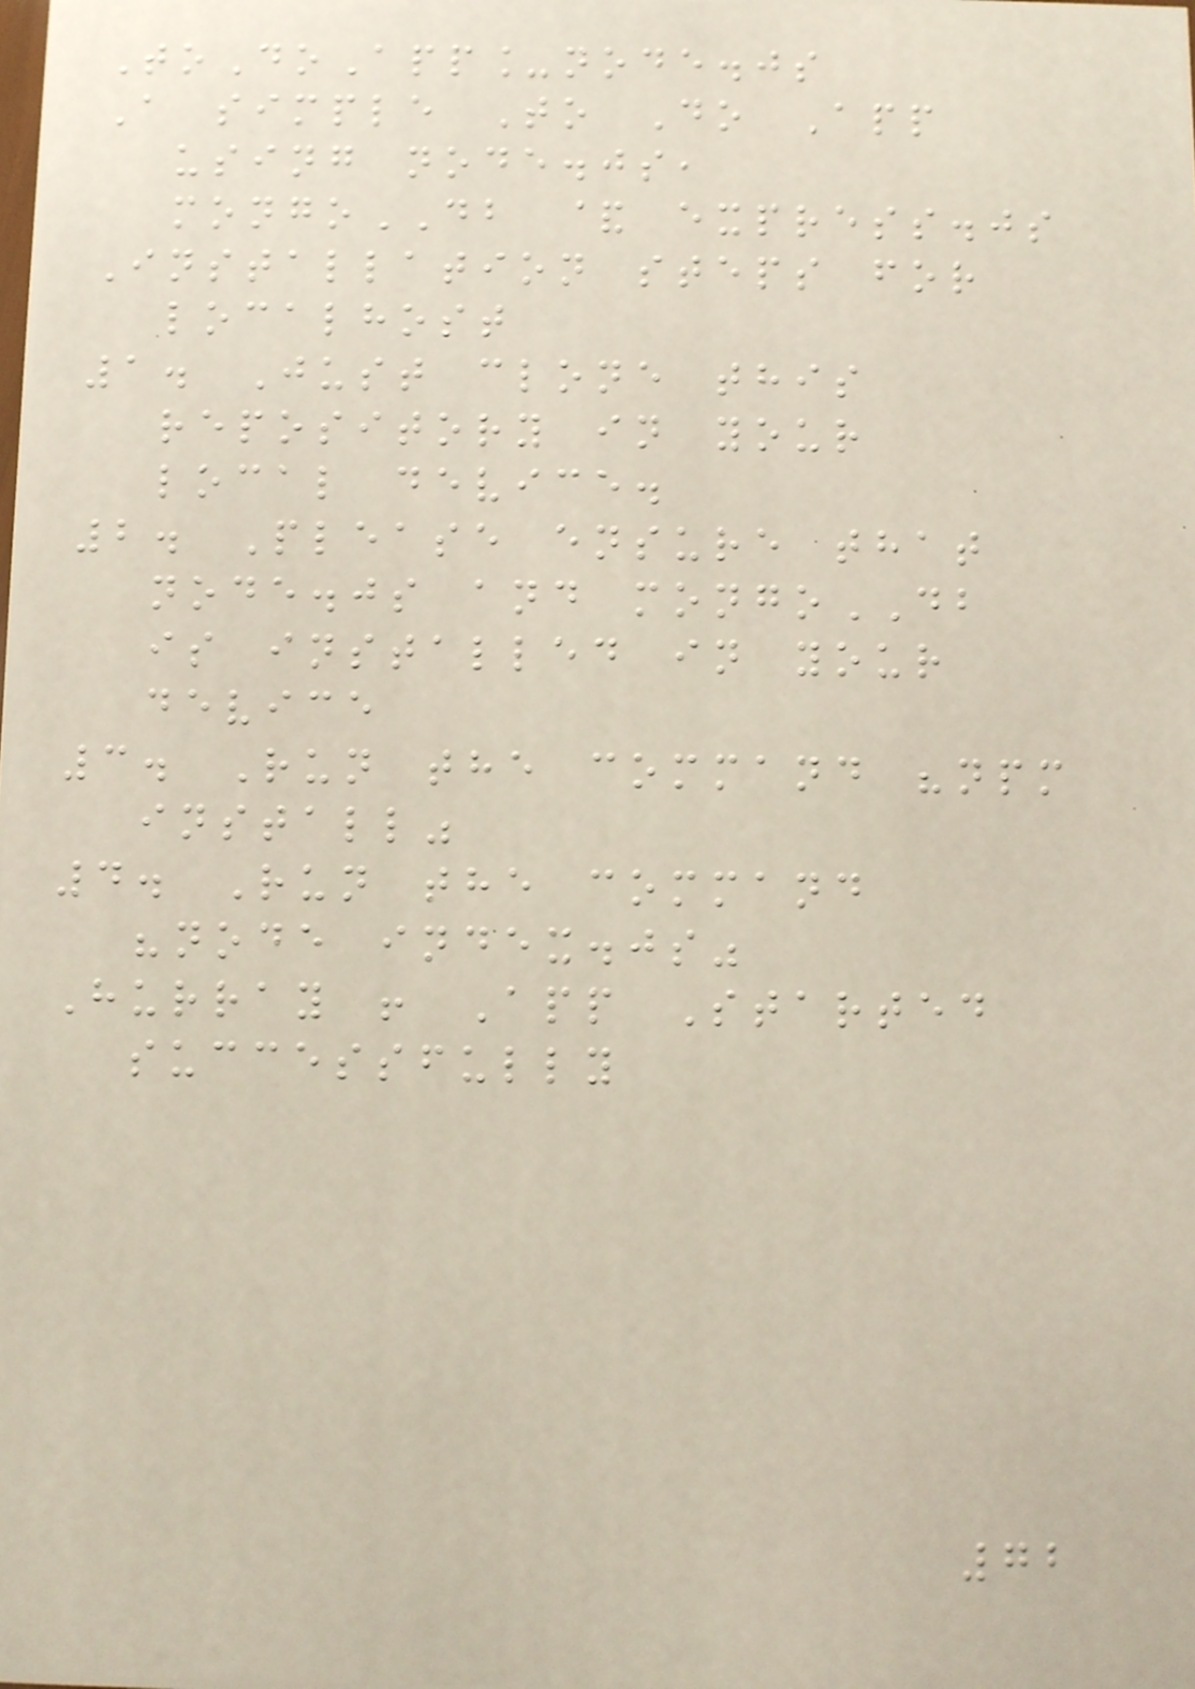ToDoApp_node.js
A simple To Do App
using node.js,
mongoDB & express.js
Installation steps for
localhost
1. Just clone this
repository in your
local device.
2. Please ensure that
node.js and mongoDB
is installed in your
device
3. Run the command "npm
install"
4. Run the command
"node index.js"
Hurray ! App Started
successfully
72
